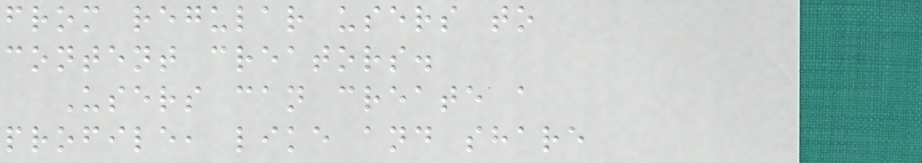from regular users to
content creators.
Users can create a
profile, like and share
